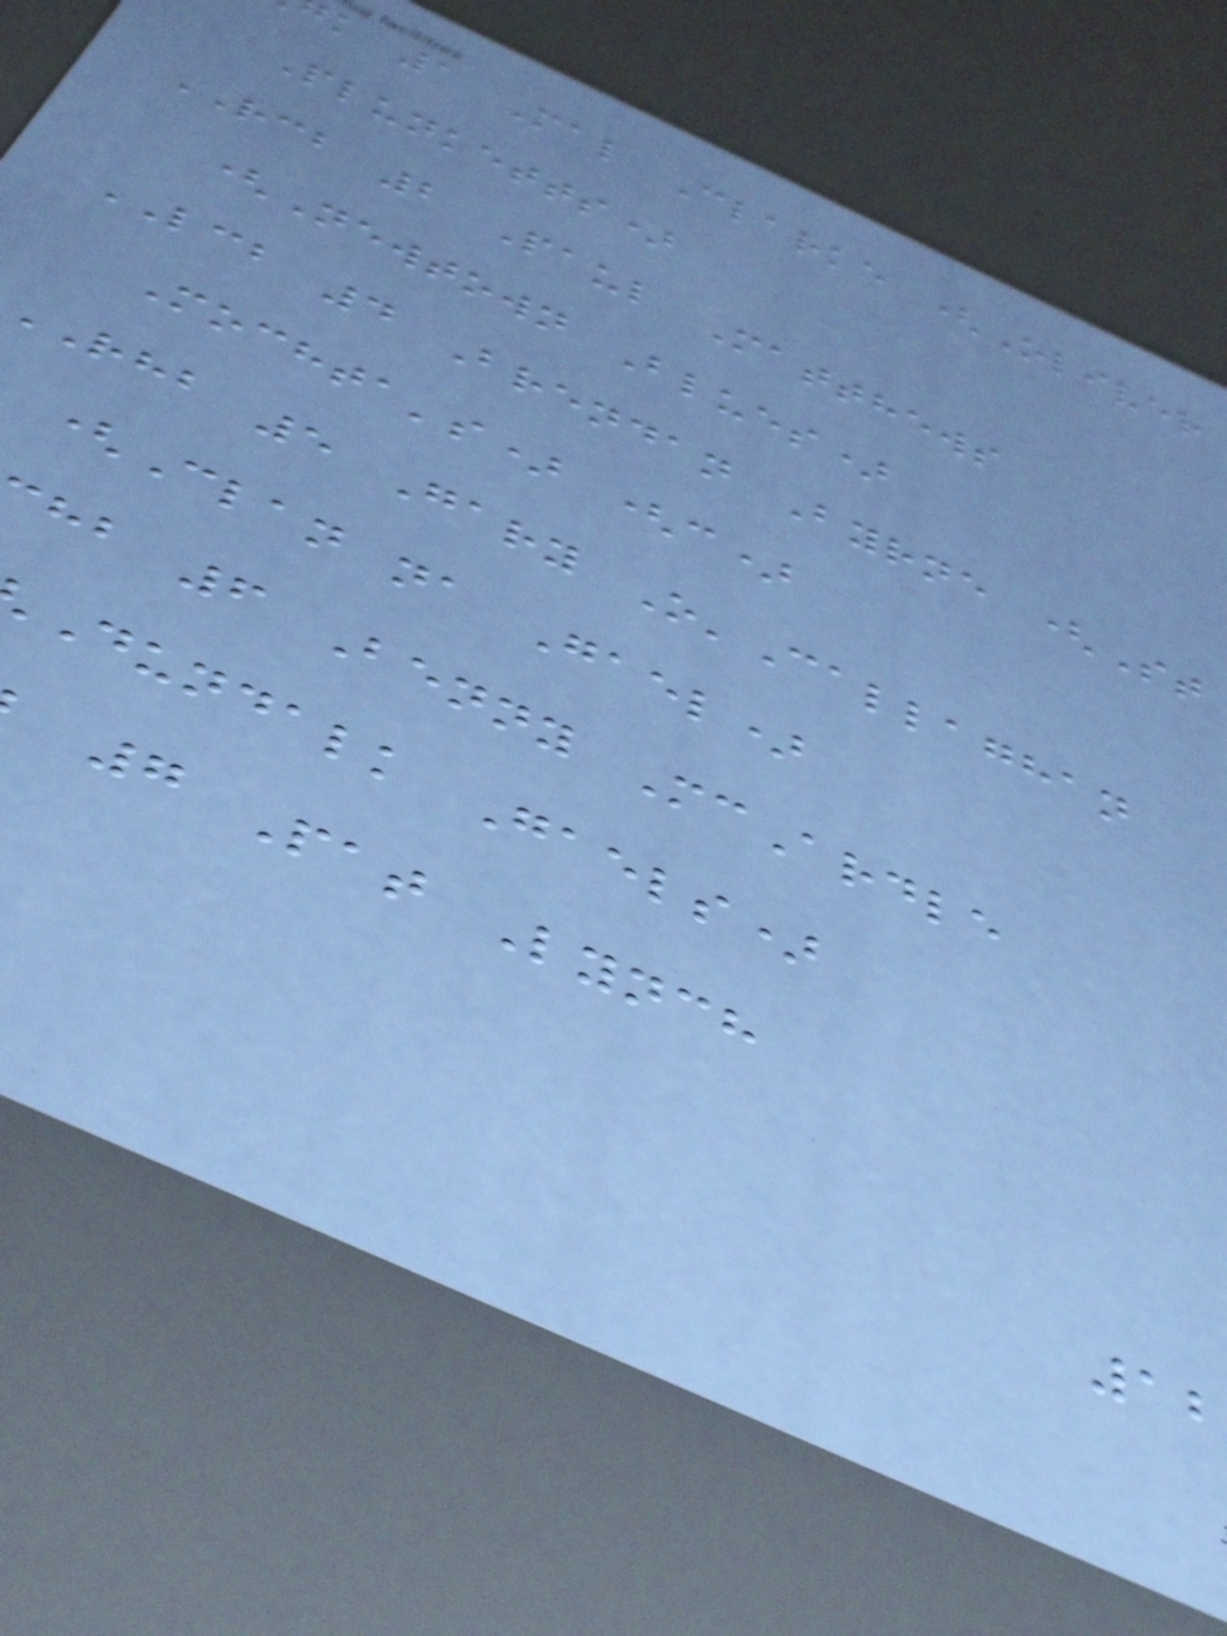k 1 Mal Clarke (Oliver
Plunketts)
RCB 2 Paul Matthews
(Newtown Blues)
LCB 4 Brendan Byrne (St
Mochta's) (c)
RHB 5 Gary O'Callaghan
(Clan na Gael)
hb 6 Benny McArdle
Dundalk Gaels)
7 Pat Lynch
